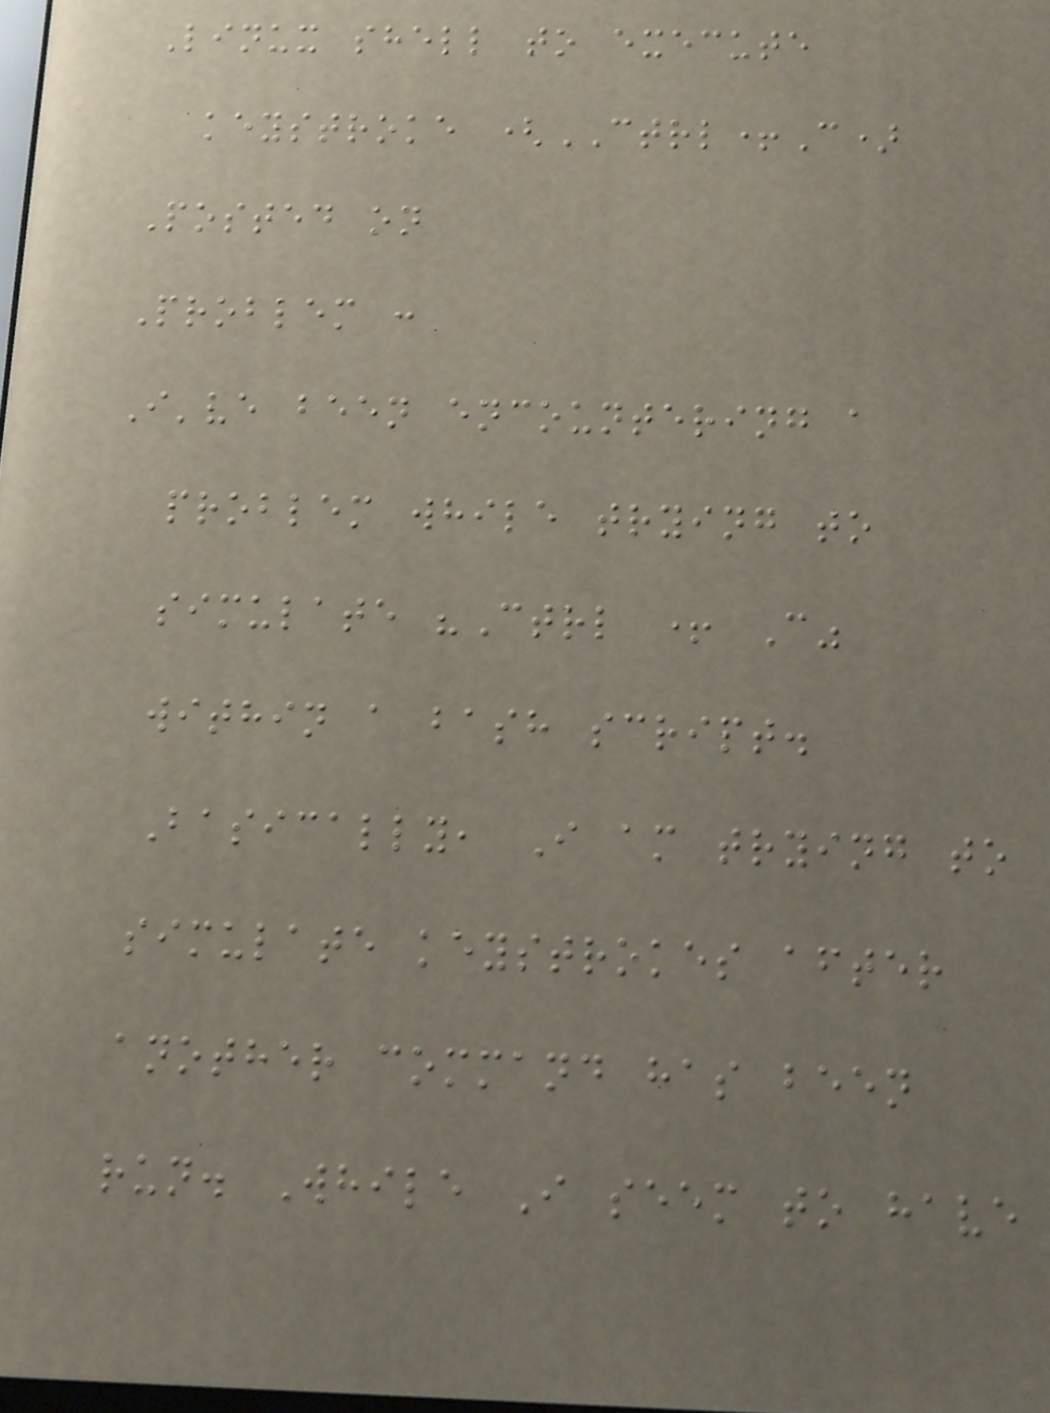Linux shell to execute
keystroke (CTRL+C)
Posted on
Problem :
I've been encountering a
problem while trying to
simulate "Ctrl + C"
within a bash script.
Basically, I am trying to
simulate keystrokes after
another command has been
run. While I seem to have
